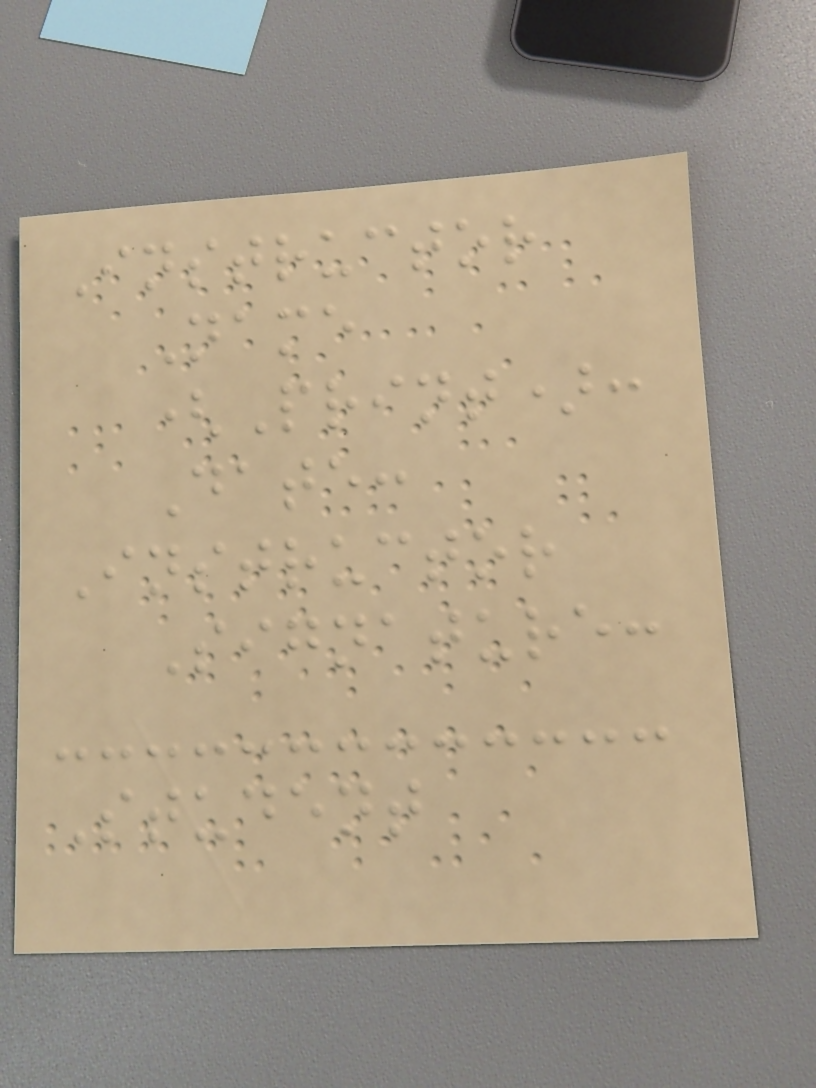Instructor
Name
(Print):
Date:
Instructor
Signature:
Student
